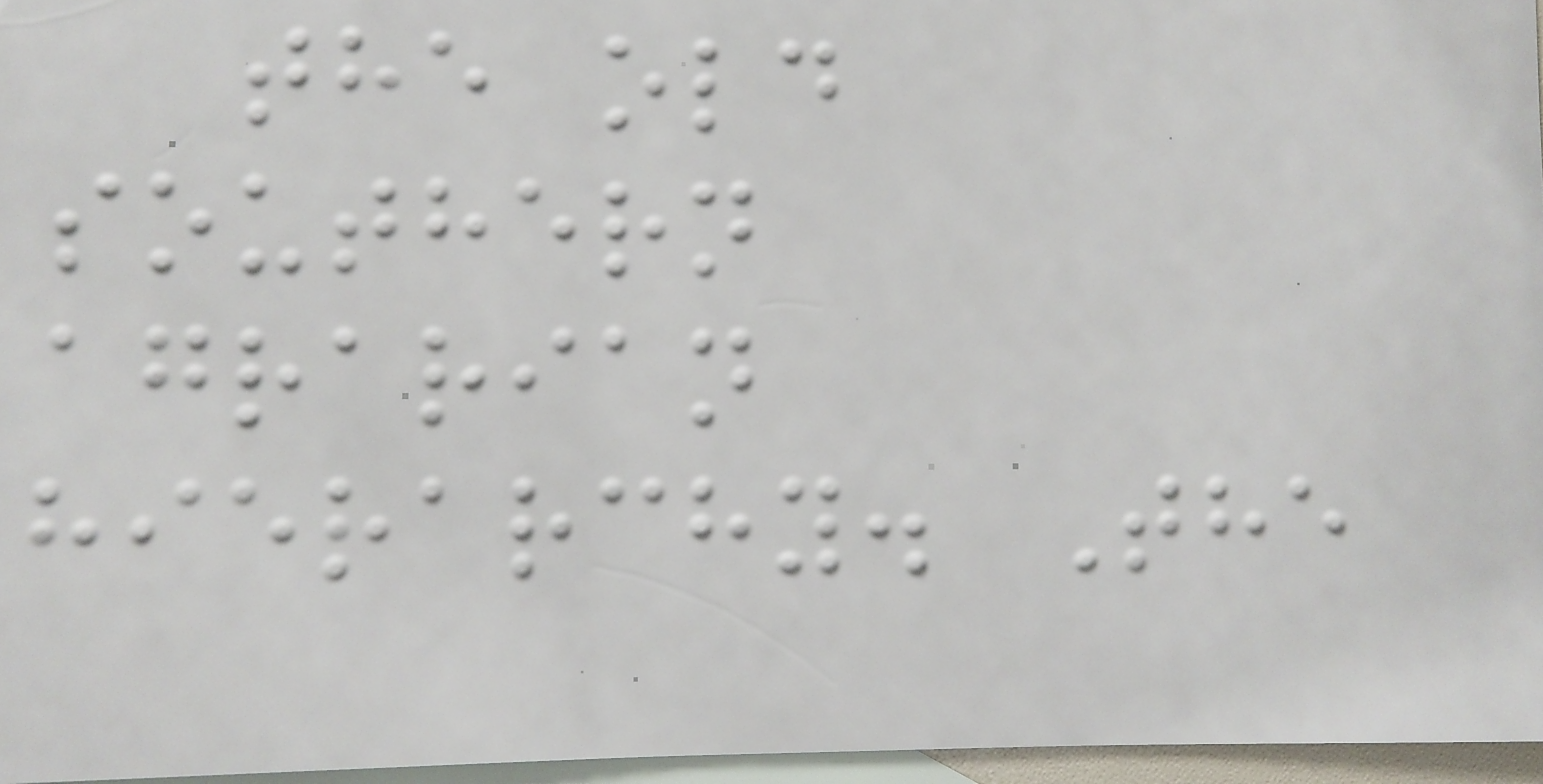the old
southern
agrarian
hierarchy. The
